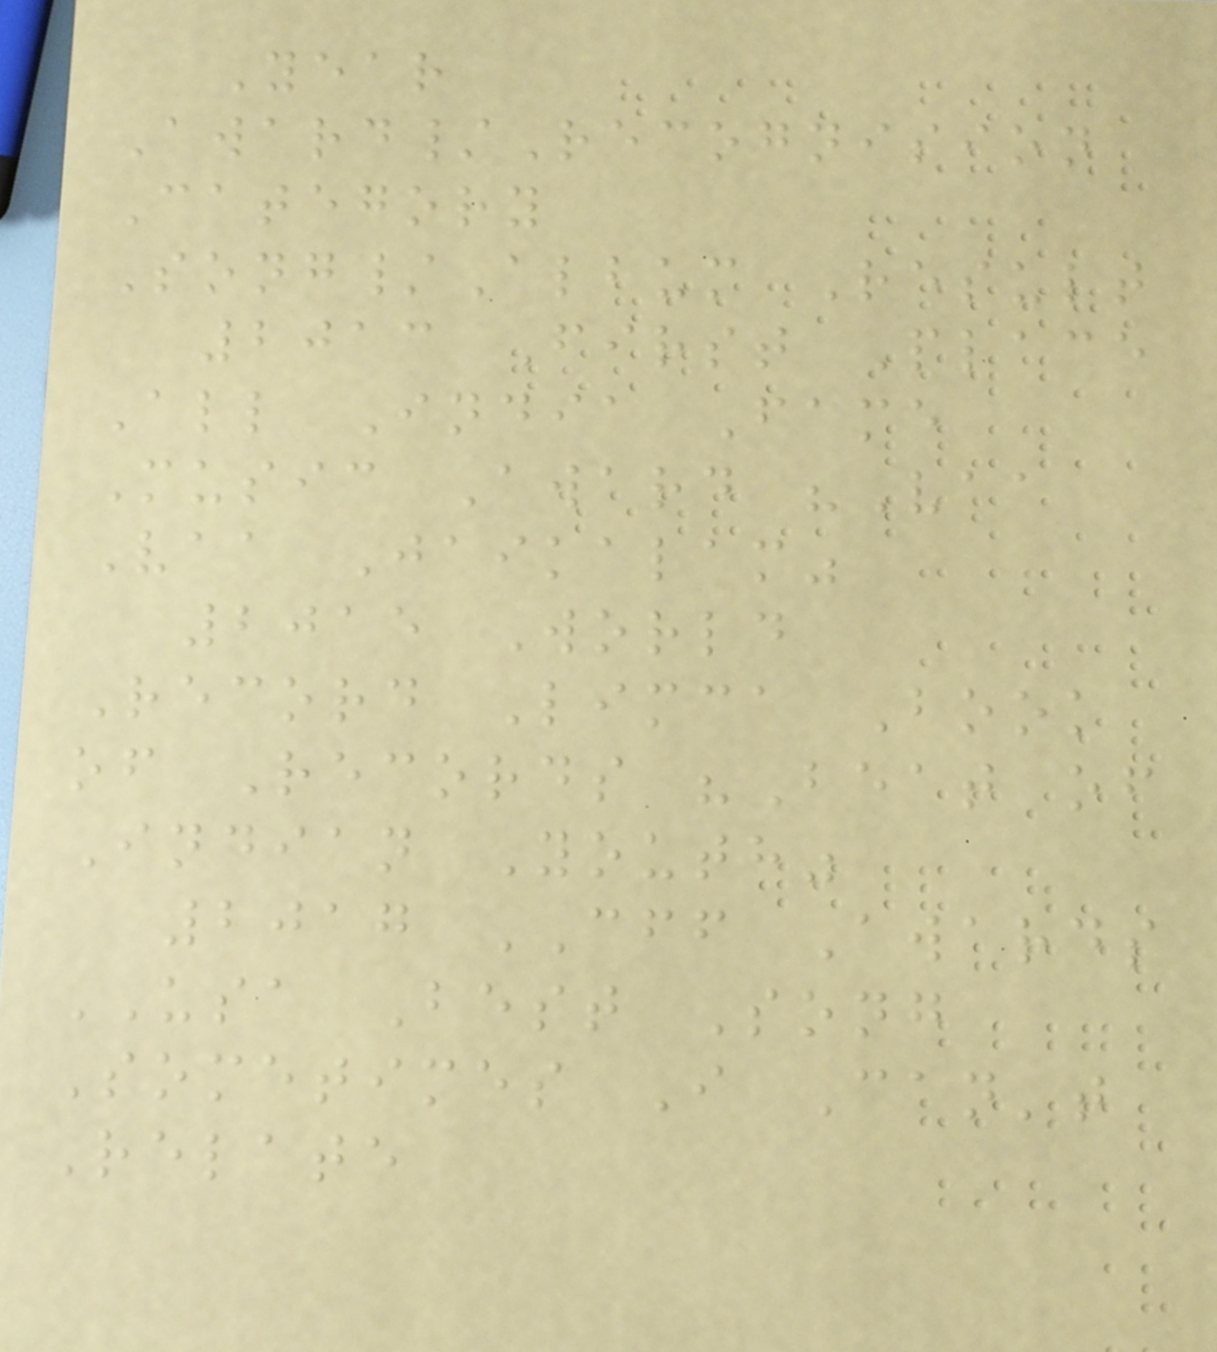Year
Award/Recognision
Category
Song/Album Result
2013 First Place
All India Fame
Music Award "Vaa
Vaa Jaikalam"
2015 World
Record Limca Book
of Records "Beat of
Indian Youth"
2017 CFF Awards
USA Best Song
Sometimes I Can't
Relate
